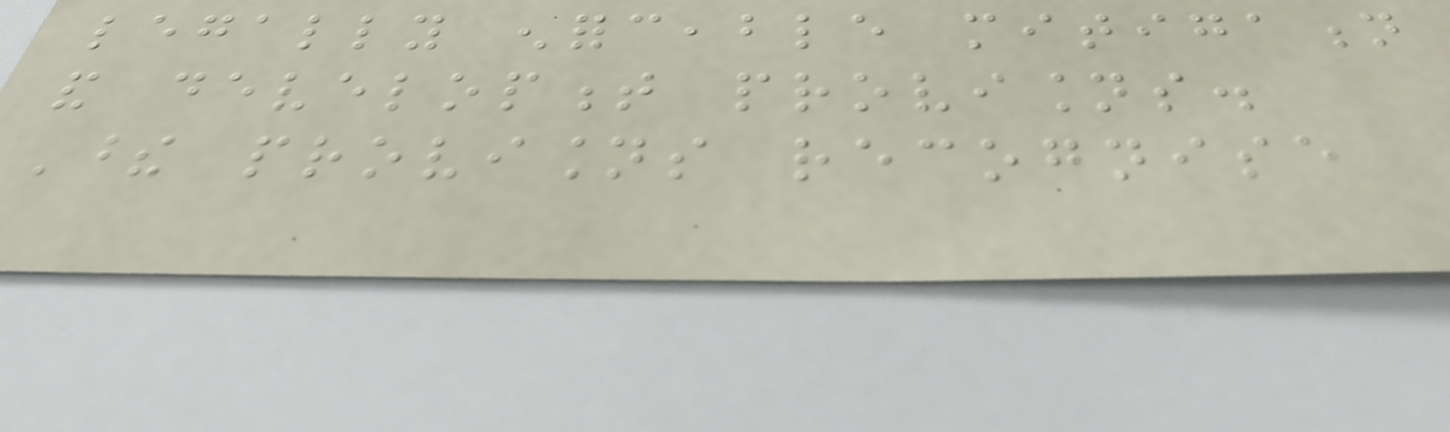legally enforceable mitigation
and development provisions.
These provisions recognise
